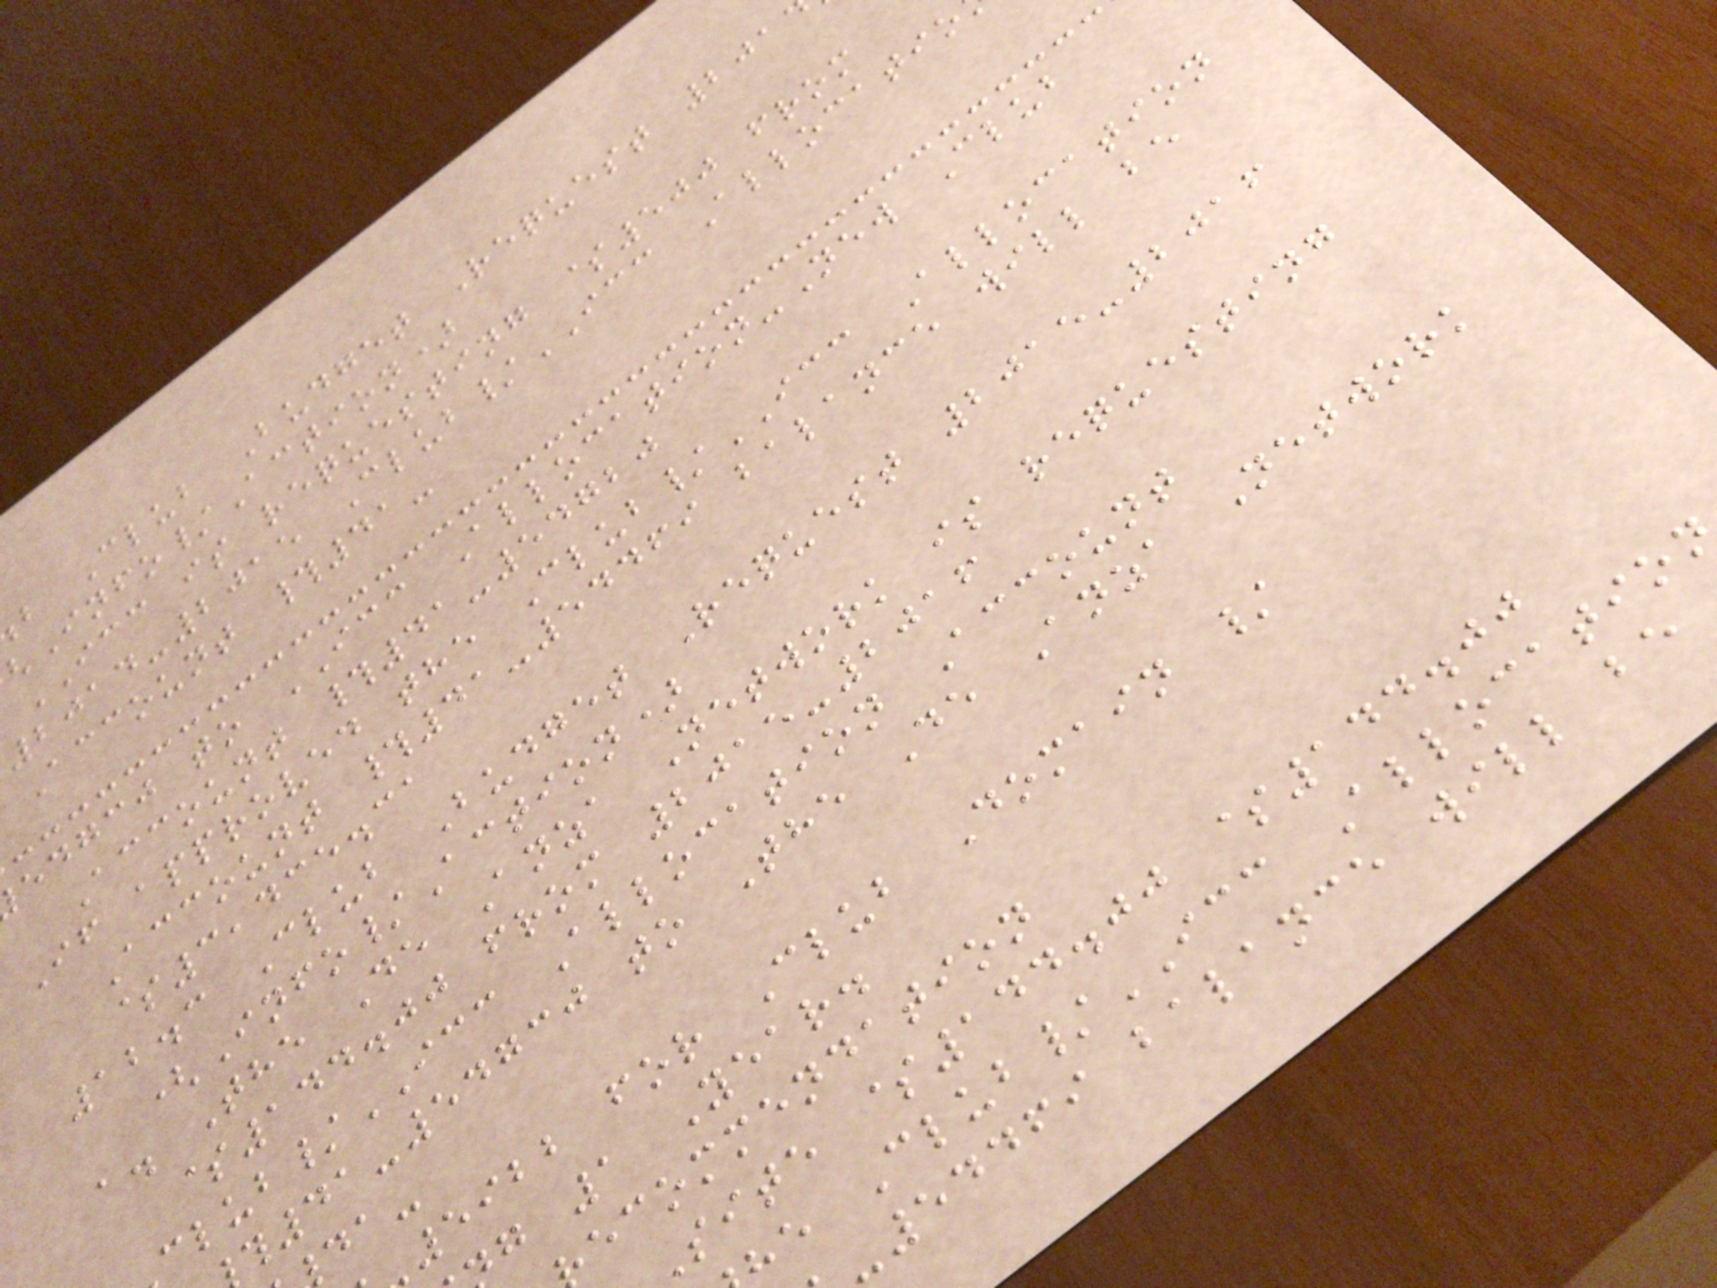b Club Budget Request 201
Info/Action)
ICC is requesting $500 from
2014-2015 Club/ICC Allocatio
Account #41-
edgcj to ICC Allocation-New Club
Account #41-54720
If approved the Club/ICC Allocation
Account #41-54469 balance will be
$3,435.31
12.3 Club Budget Request 2015-2016
(Info/Action)
a. The De Anza Network is requesting
$144.00 from 2015-2016
lub/ICC Allocation Account
41-54730 to The De Anza Network
5922 for Club Domain /
g 1 Year.
ecommendation
site $144.00 $144.00
he Club/ICC Allocation
-54469 balance will be
